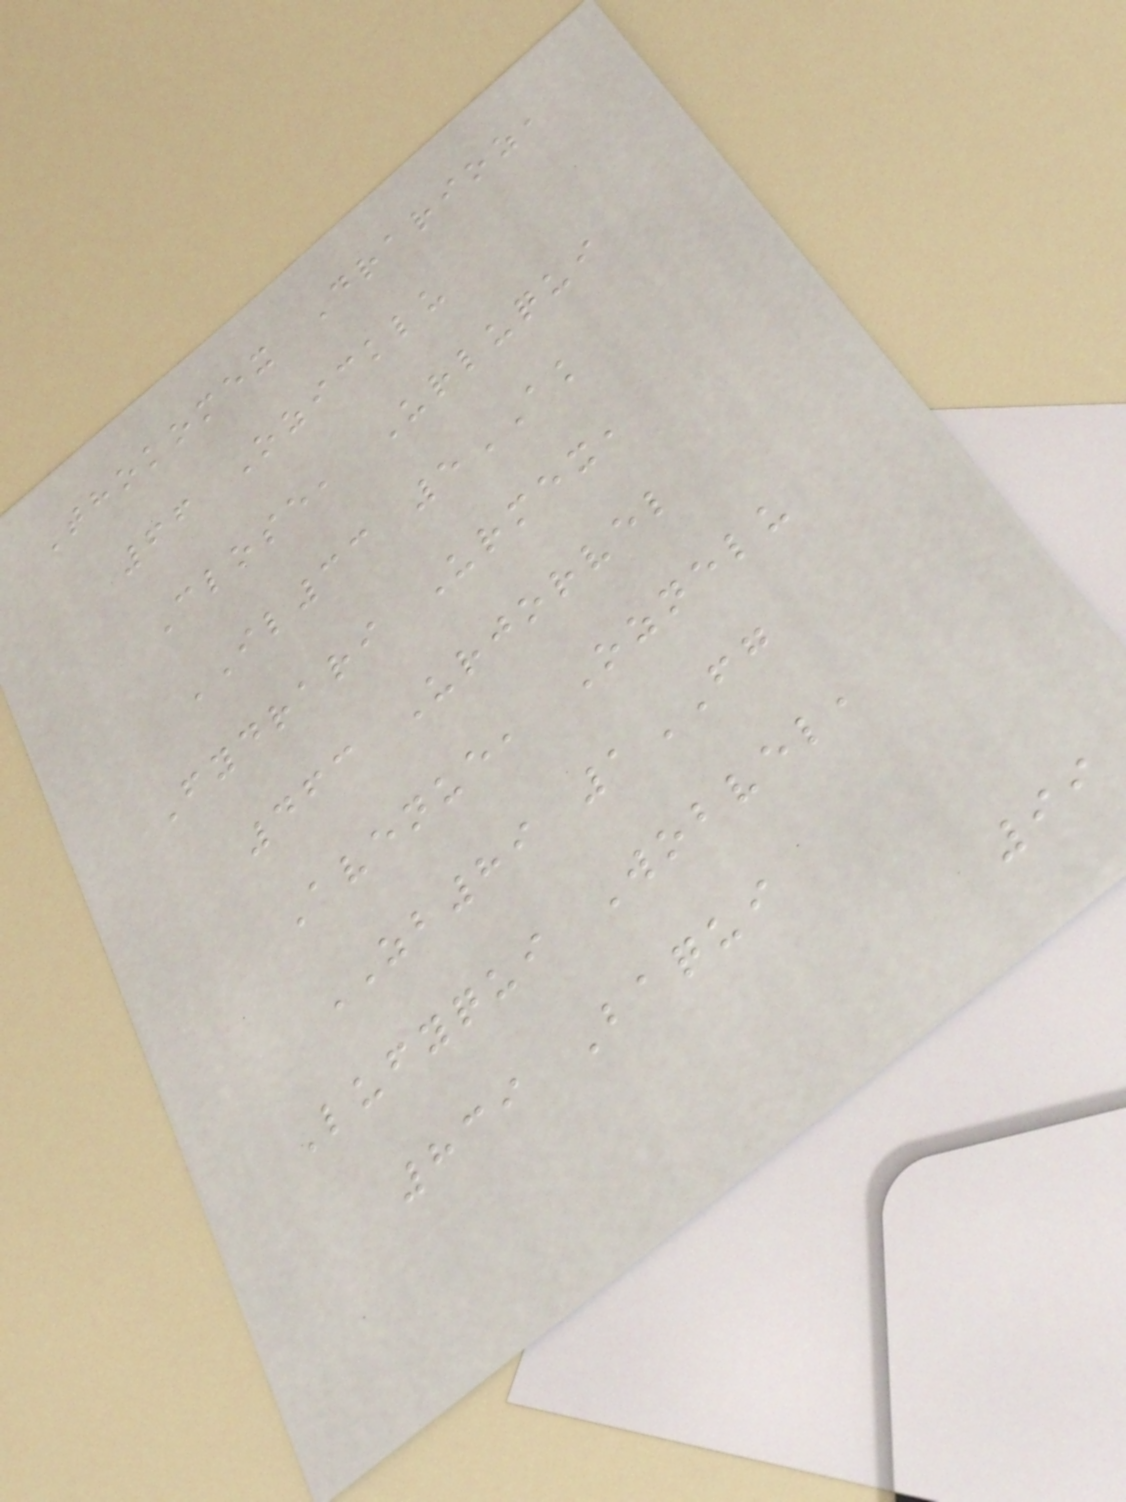Thokomex Drarioz,
66 Ozicklu
Close, Urluqui
IL33 5AK
Fydrari Urmex,
463 Urjorvel
Avenue, Oznelu
ZB89 1FG
Lufyqui Wobvel,
839 Baqui
99
